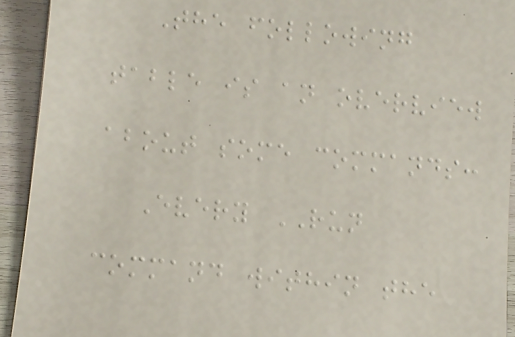The following
table is an overview
about some commands:
Every RUN
command within the
